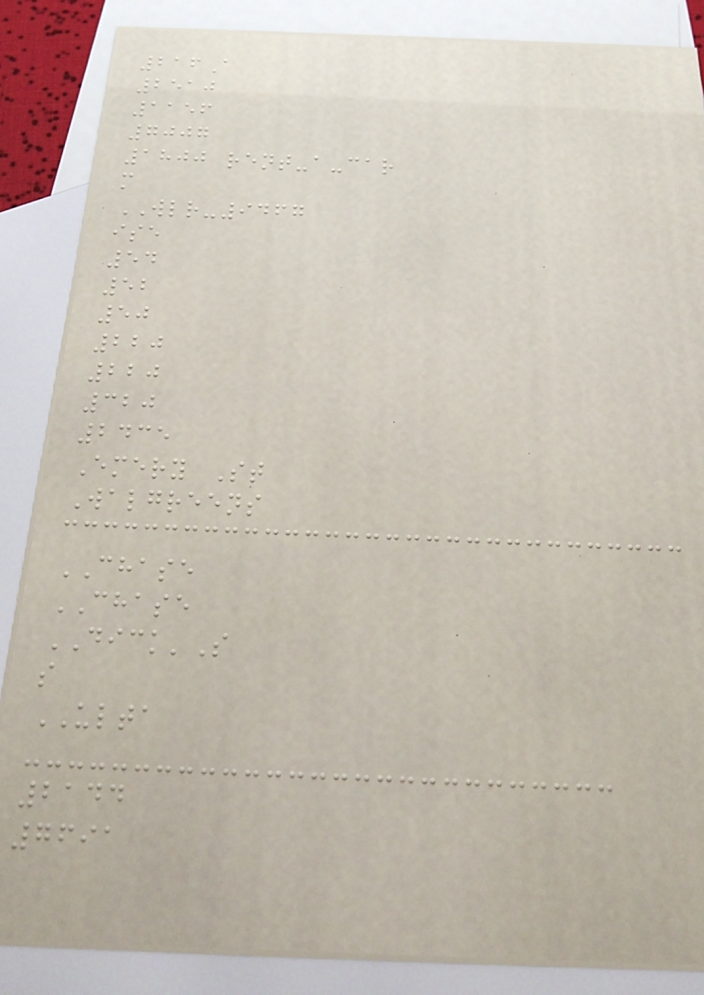216A
2510
1156
7007
1800 rent-a-car
m
WLR-9467
ise
54
52
50
220
220
320
2435
Emery St
Walgreens
CHASE
CHASE
DICK'S
s
ULTA
2144
7691
